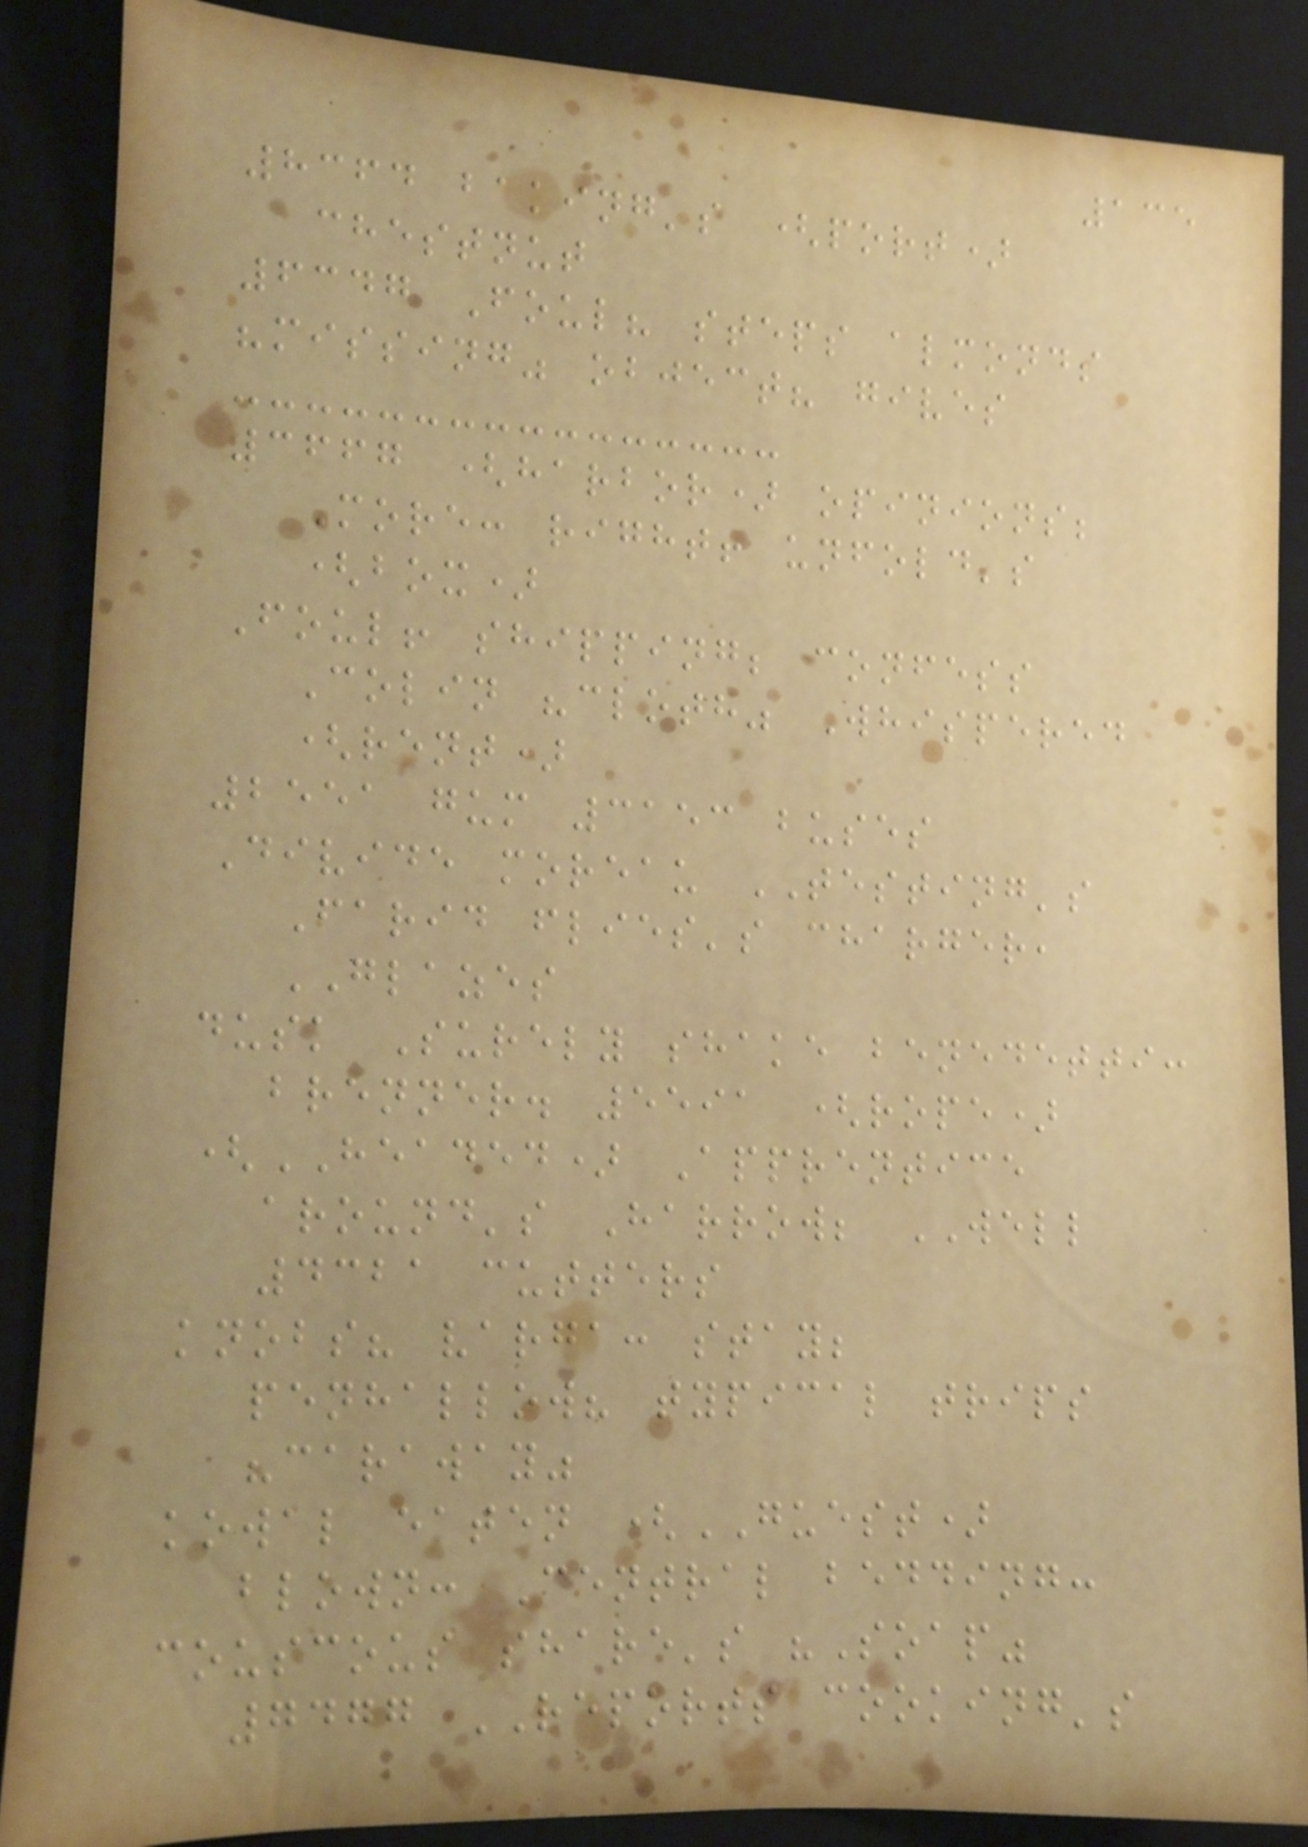135
8364 baking's (port)
chestnut
6347 Foul? steps almonds
"missing" object? gives
3667 (harbor) opinions;
More: right! unfold's
(box)
Foul! shipping; confess
Colin "cloth" Whispered
(rent)
2551 gum 3153 buses
Divide moreau TESTING's
Farid flies's charger,
GLAZES
dusk Surely shake benedetti:
brenner. 5591 (rope)
(HEADED) Apprentice
around's Harrow; WELL
4321 cutters
knobs? varga: stay;
penhallow? typical trips
"caraway"
kowal eaten (GUEST)
blown: Central bedding:
couscous share's "Soap"
7477 REPORTS cooking's
